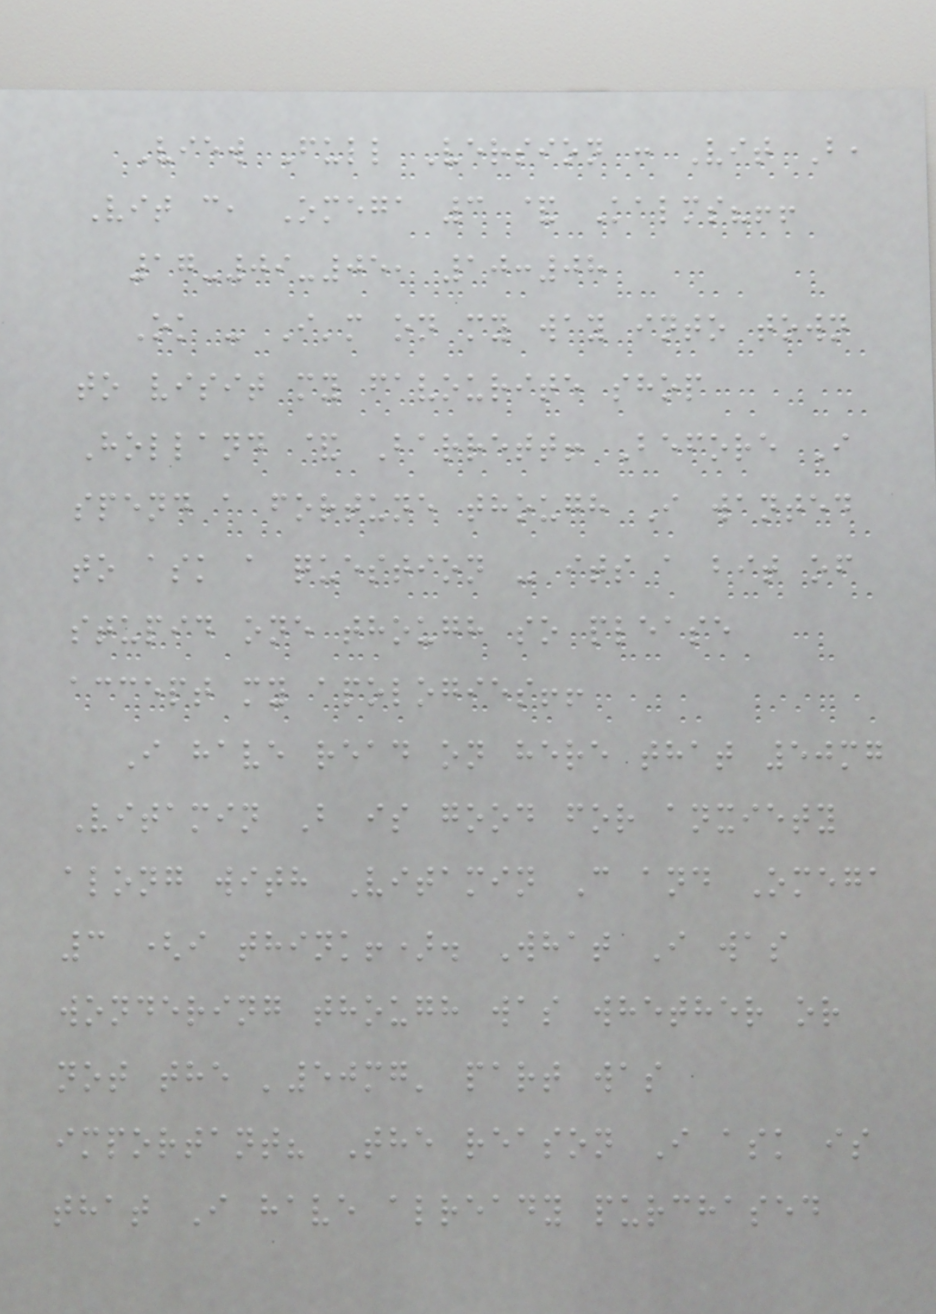View Full Version : Vit B,
Vit c, Omega 3 & Kalms?!!
17-09-05, 10:08
Ok - I'm on my way into town
to visit my favourite shop
Holland & Barrett! Before I
spend a fortune though I wanted
to ask a question - its a bit of
stupid one though so please
accept my apologies!!
I have read on here that 50mg
Vitamin B is good for anxiety
along with Vitamin C and Omega
3 (i think!). What I was
wondering though was whether or
not the '50mg' part was
important? The reason I ask is
that I have already purchased
